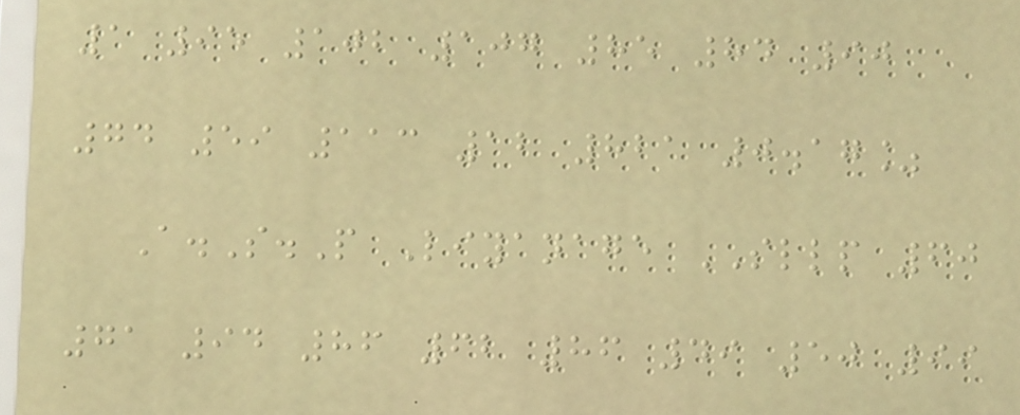1 95 102 107 85 84 90
74 59 113 12 821 0.17%
A.S.P Liyanage SLLP 60
71 94 86 62 86 49 50 99
